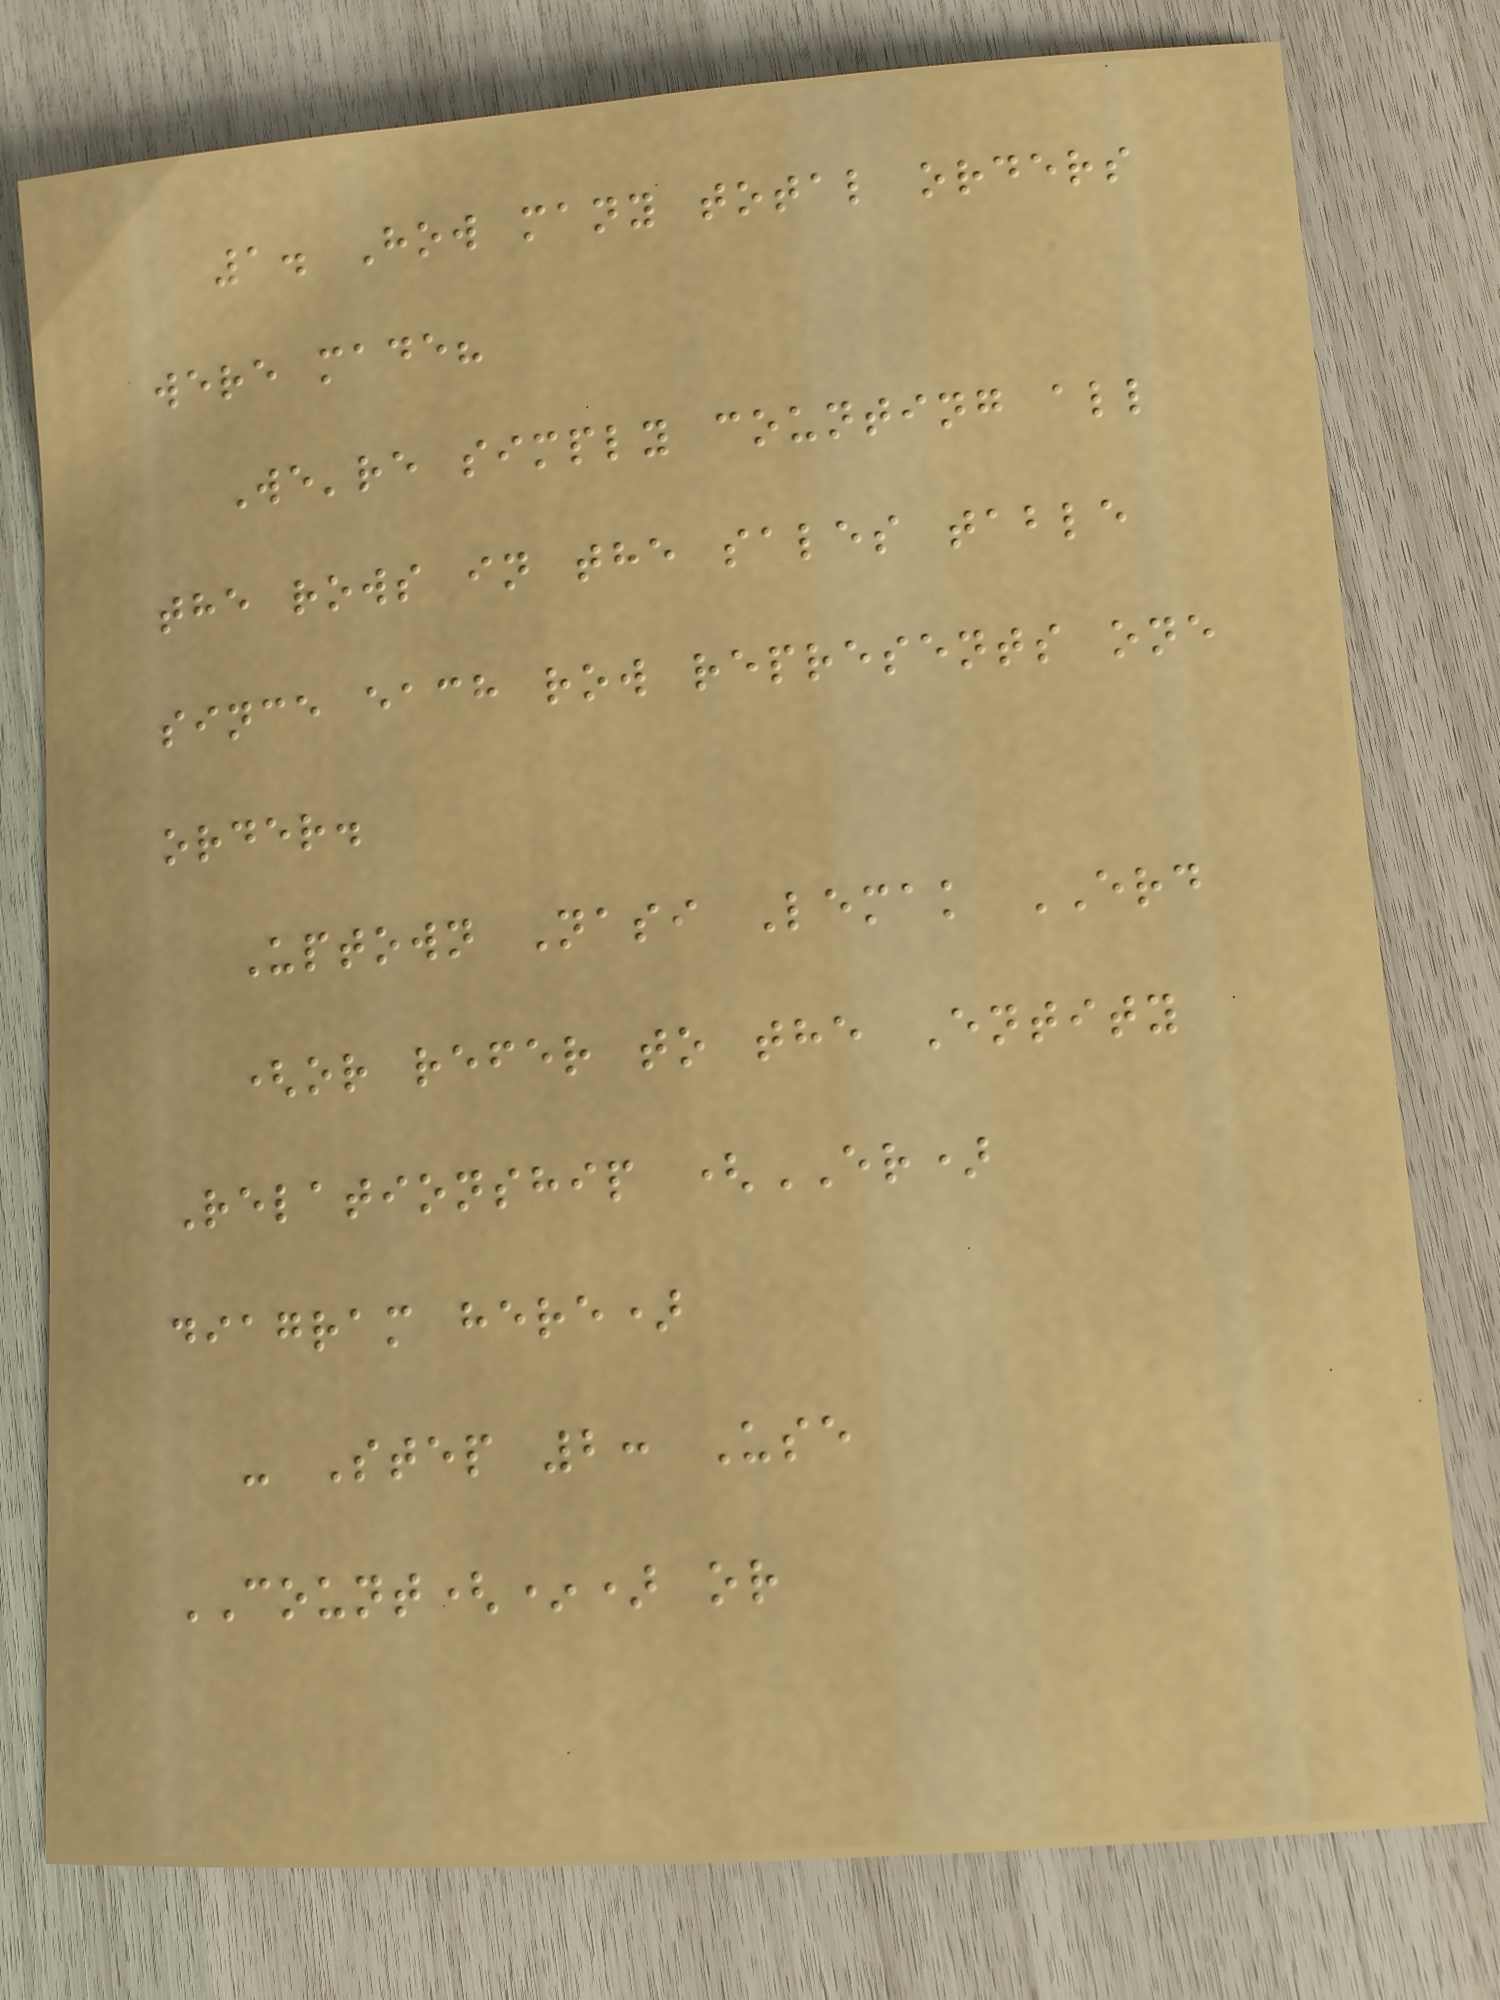1. How many total orders
were made?
We're simply counting all
the rows in the sales table
since each row represents one
order.
Uptown Nasi Lemak ERD
(or refer to the Entity
Relationship (ER)
diagram here)
- Step 2: Use
COUNT(*) or
